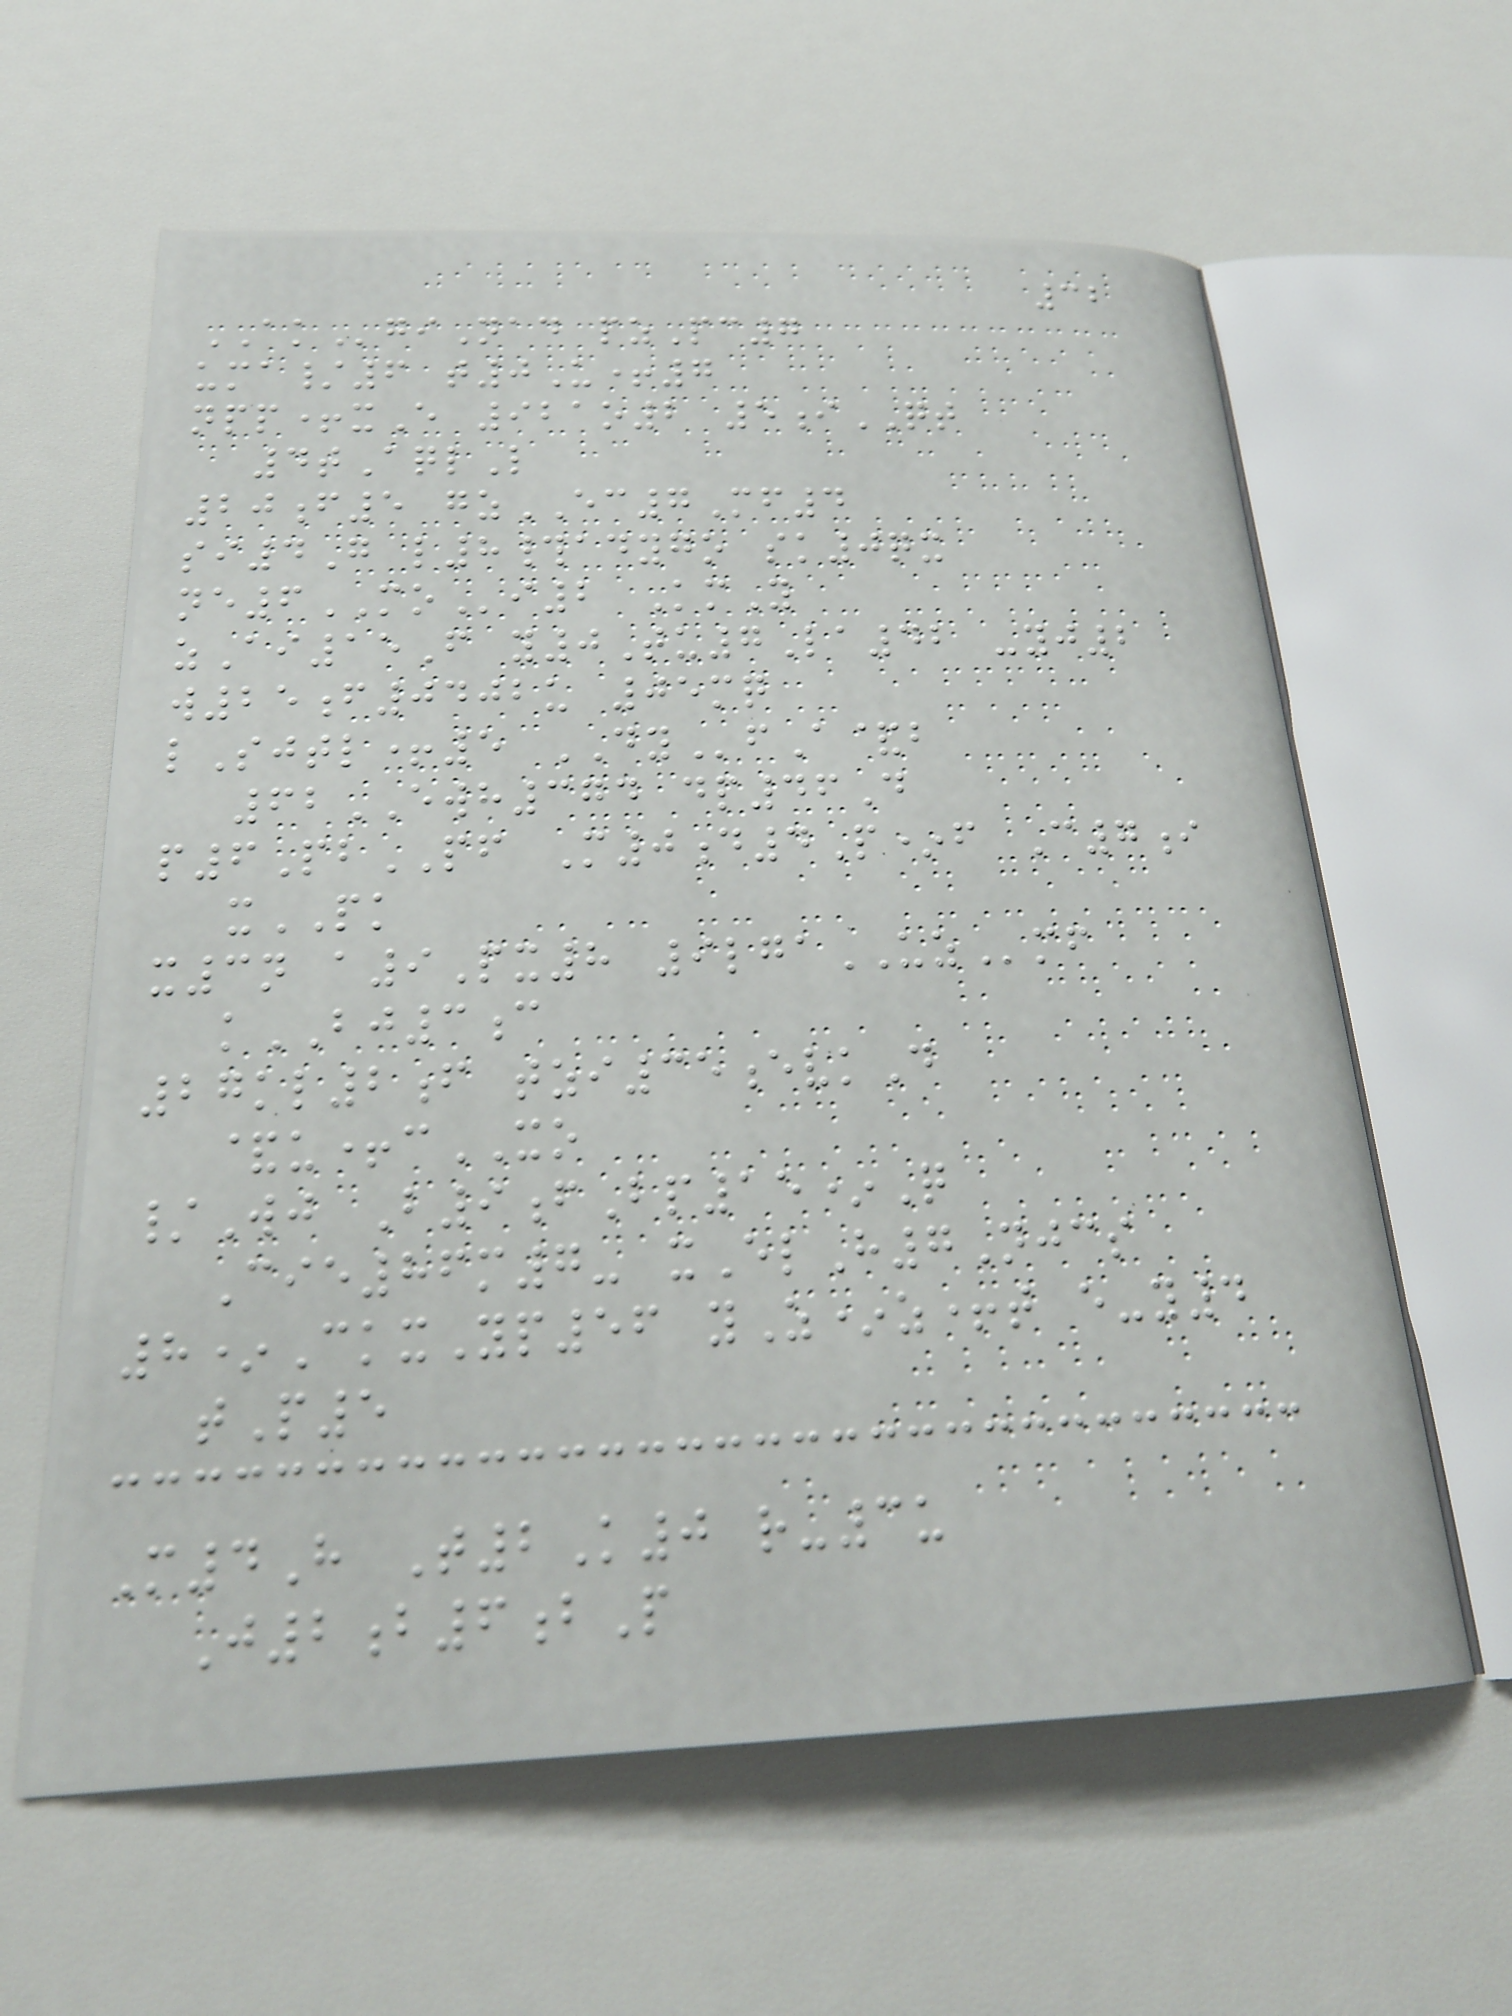32
AKgiNad pzPc7
uma/6 t0U+7
npp+xE 921o2 5iQT
4tAqlL
20f5 gzEC7Mf4
si4G l8#adygo sk0qx
ne6MOi2 KmY
zAi15F y0Tu7La42 -yj2
w25f0402u 05mq
lSjtl+5 DYfA&b
62EWH374 dp46D
p6PbPF M0d4P*f C7i
xPK
x3n a9Px8 9lgaUZmf
kBJ3c
27kl2f tzi35evkD
&u+cXO
/Wj B9fBp15*Q
Cie86m7- xElH7Njcs
8*CkxYp56 yZ*z+t e-y4
tP5
M4H T2K0 r-3u
J2b6bP
